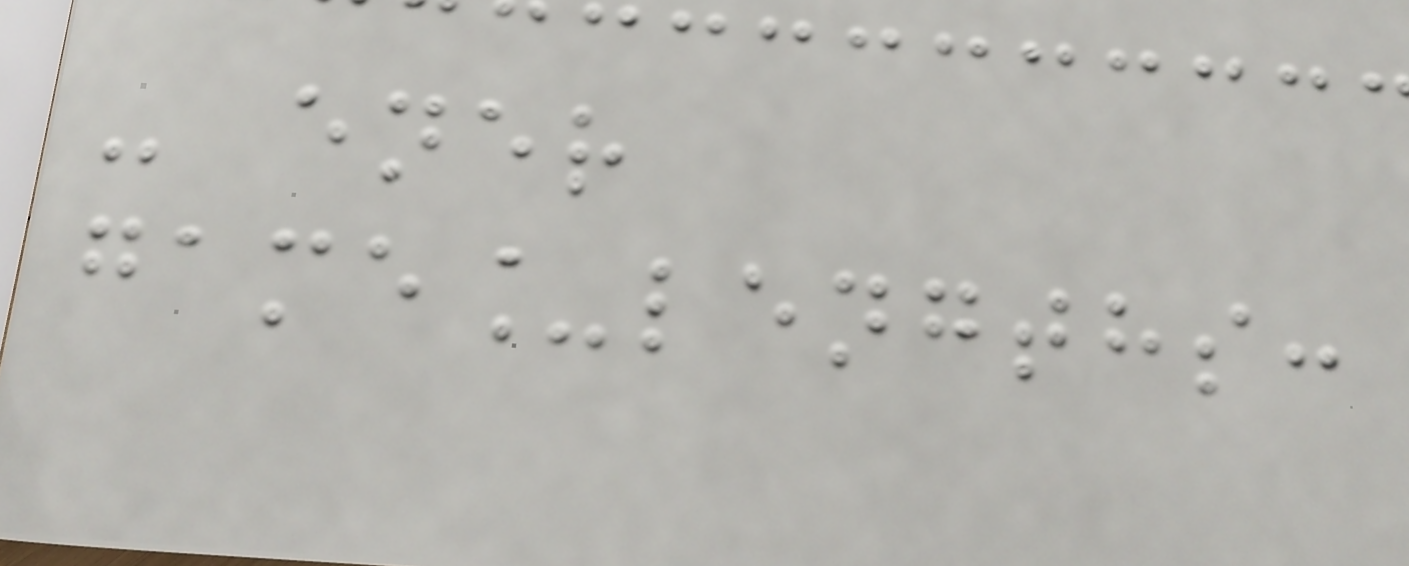- ener
game_lengths:
